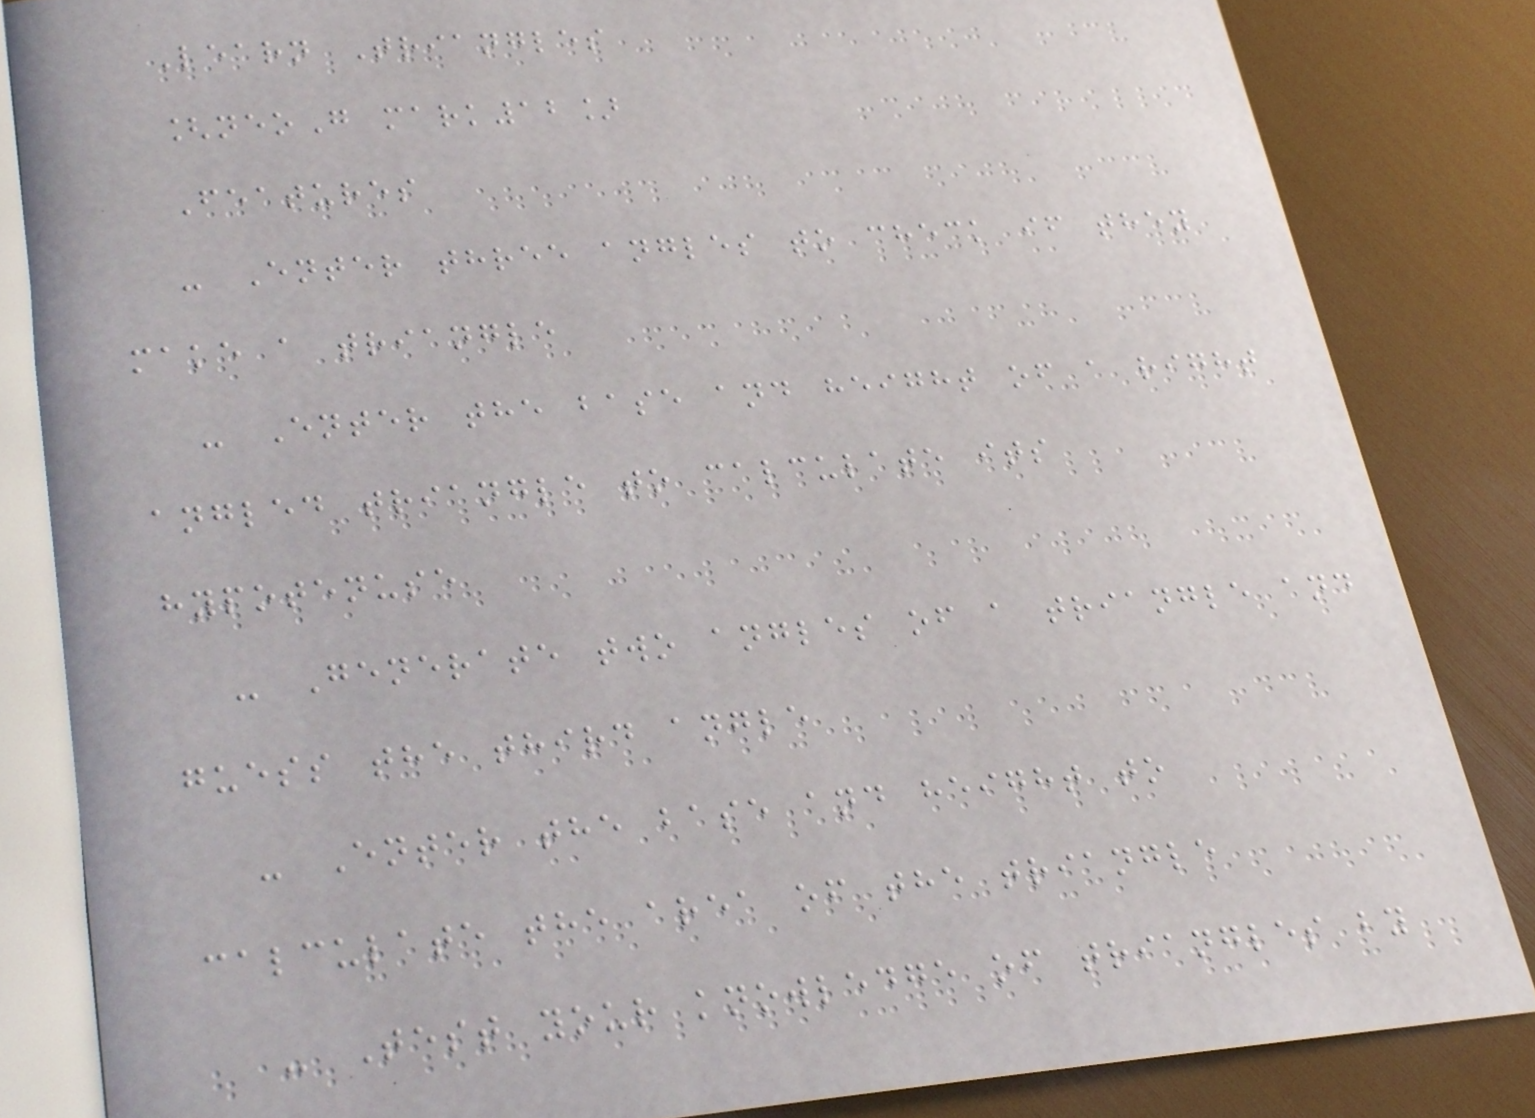Learn Triangles
[neoG mark12]
Features
- Enter three angles to check if they
make a triangle
- Enter the base and height of a right
angled triangle to calculate its
hypotenuse
- Generate two angles of a triangle and
guess the third angle
- Enter the base and height to
calculate the area of the triangle
- Test your knowledge of triangles by
